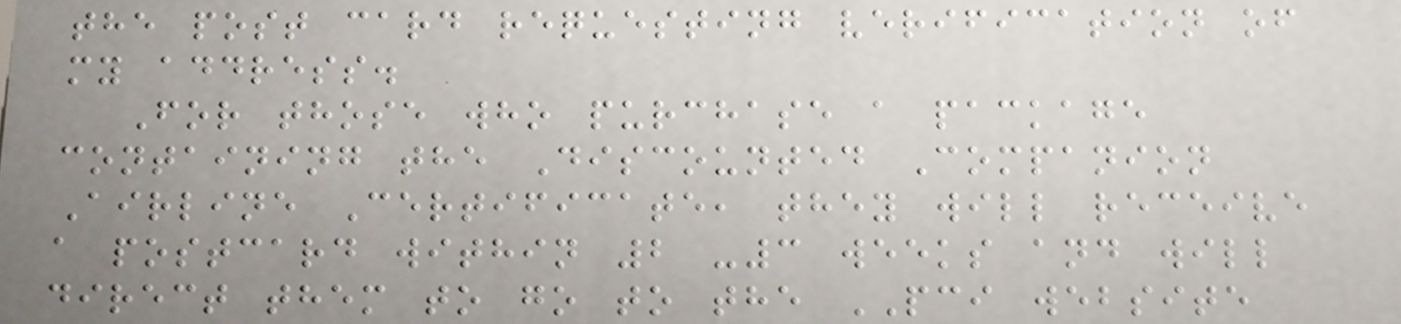the post card requesting verification of
my address.
For those who purchase a package
containing the Discounted Companion
Airline Certificate, they will receive
a postcard within 2 -3 weeks and will
direct them to go to the PCI website
